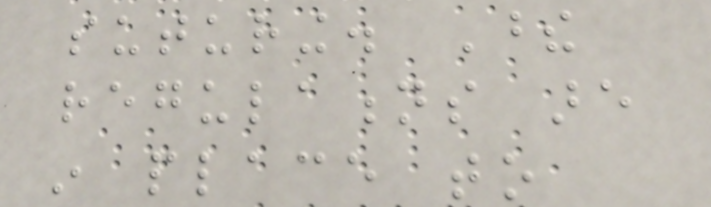suturing. These
regulations are
in place to
